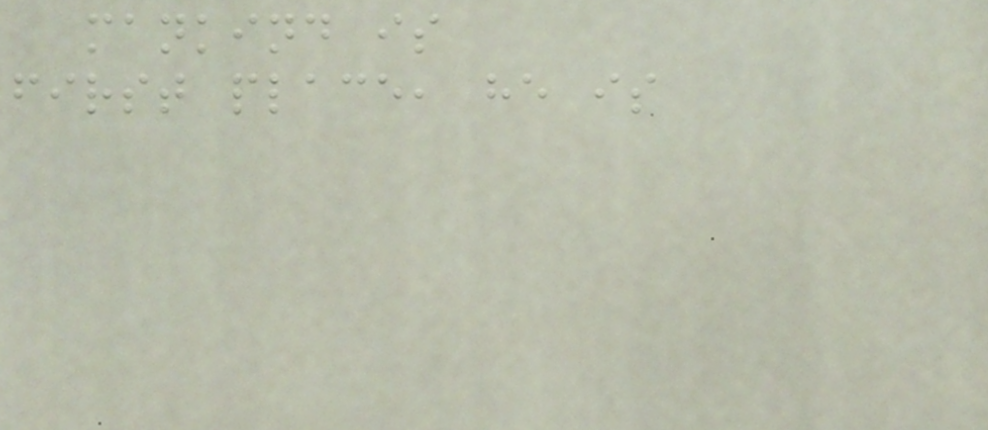mankind is
first place, he is
